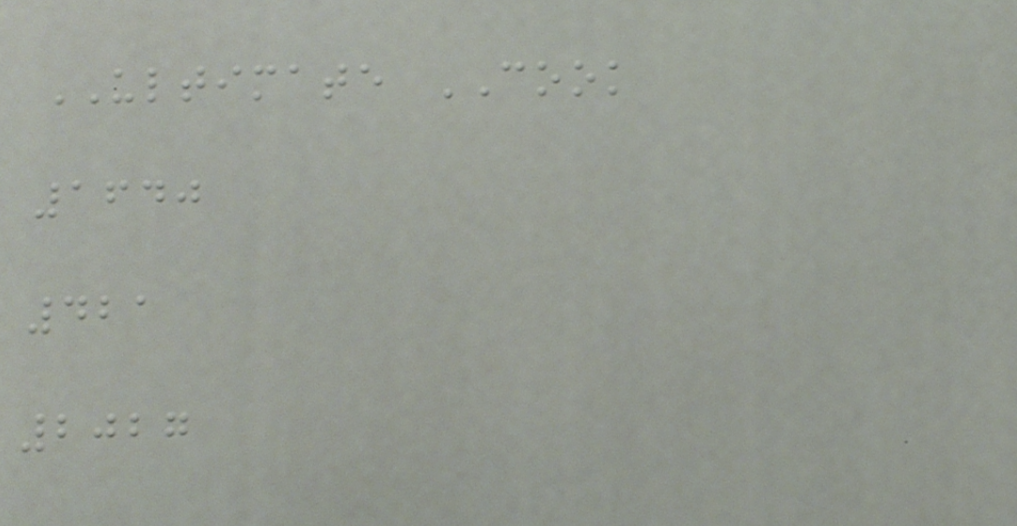ULTIMATE COOK
1640
421
2027
